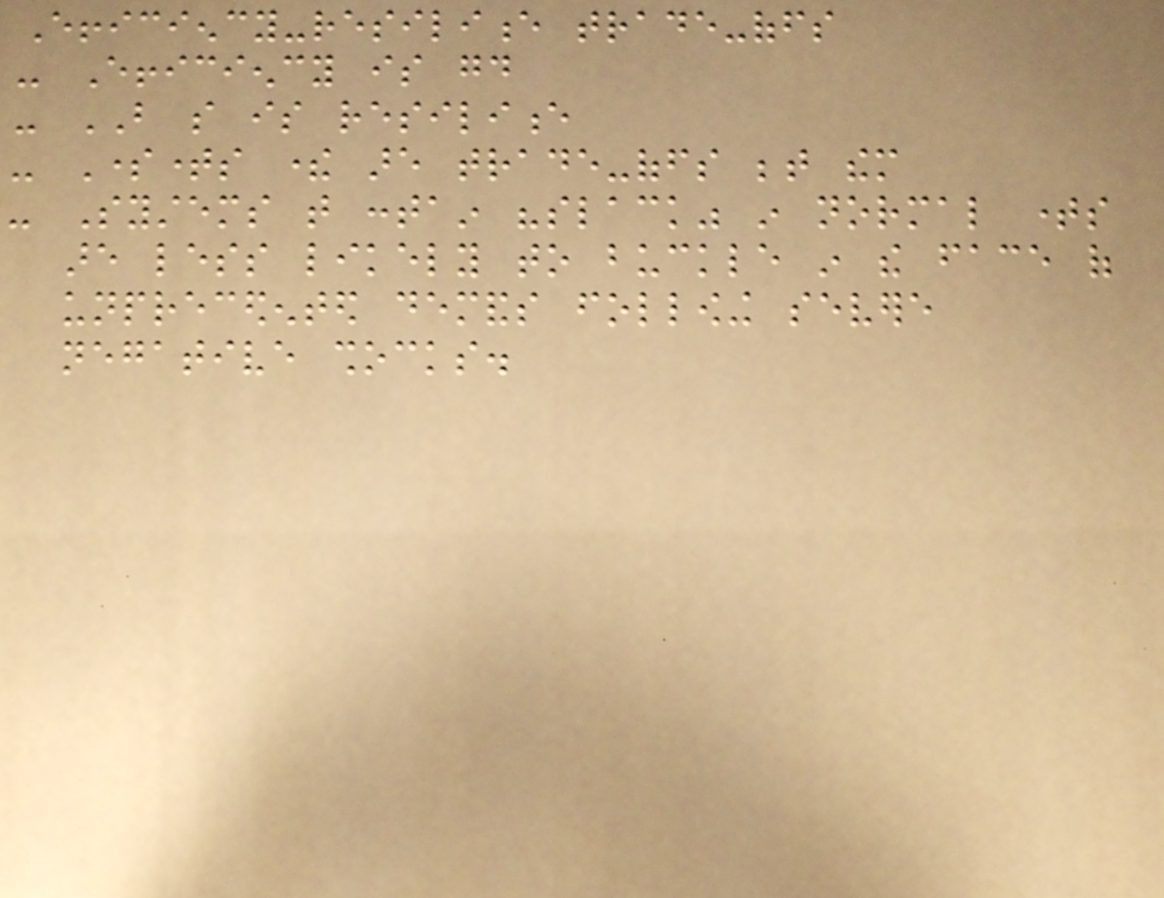Efficiency-resilience trade-offs
- Efficiency is good
- BUT so is resilience
- Sometimes there are trade-offs between them
- Systems that contain "slack" in normal times
are less likely to buckle in the face of
unprecedented demands following severe
negative shocks.
